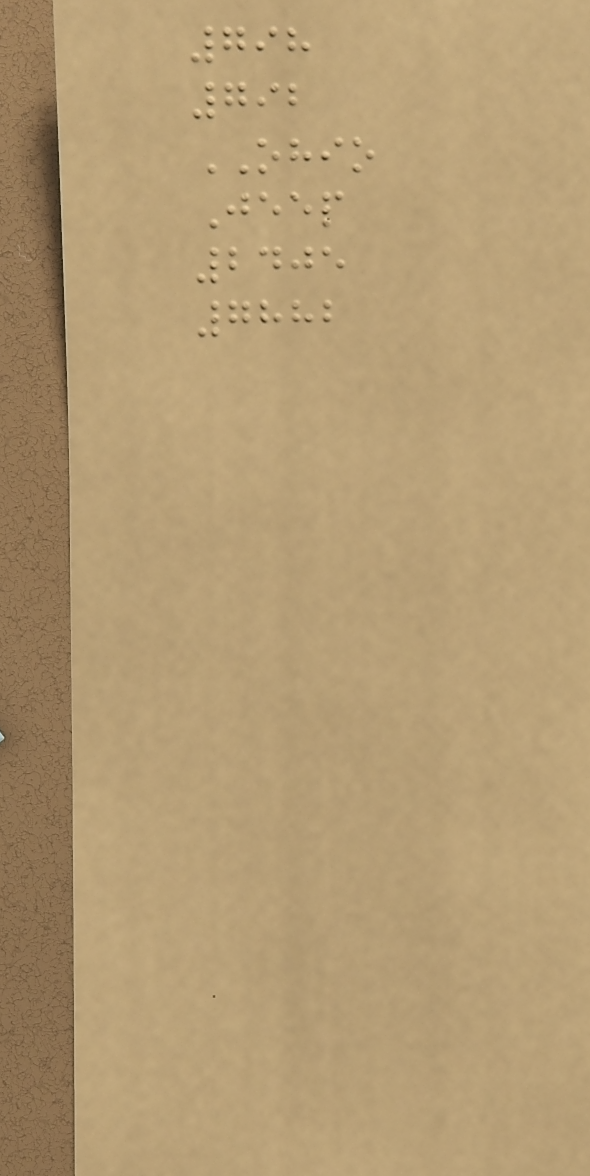798
792
OHIO
Jeep
2405
7882
